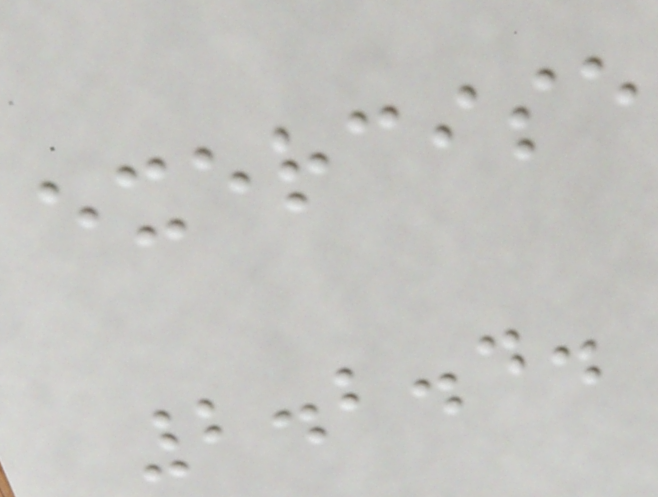exercise
2.2.4.
